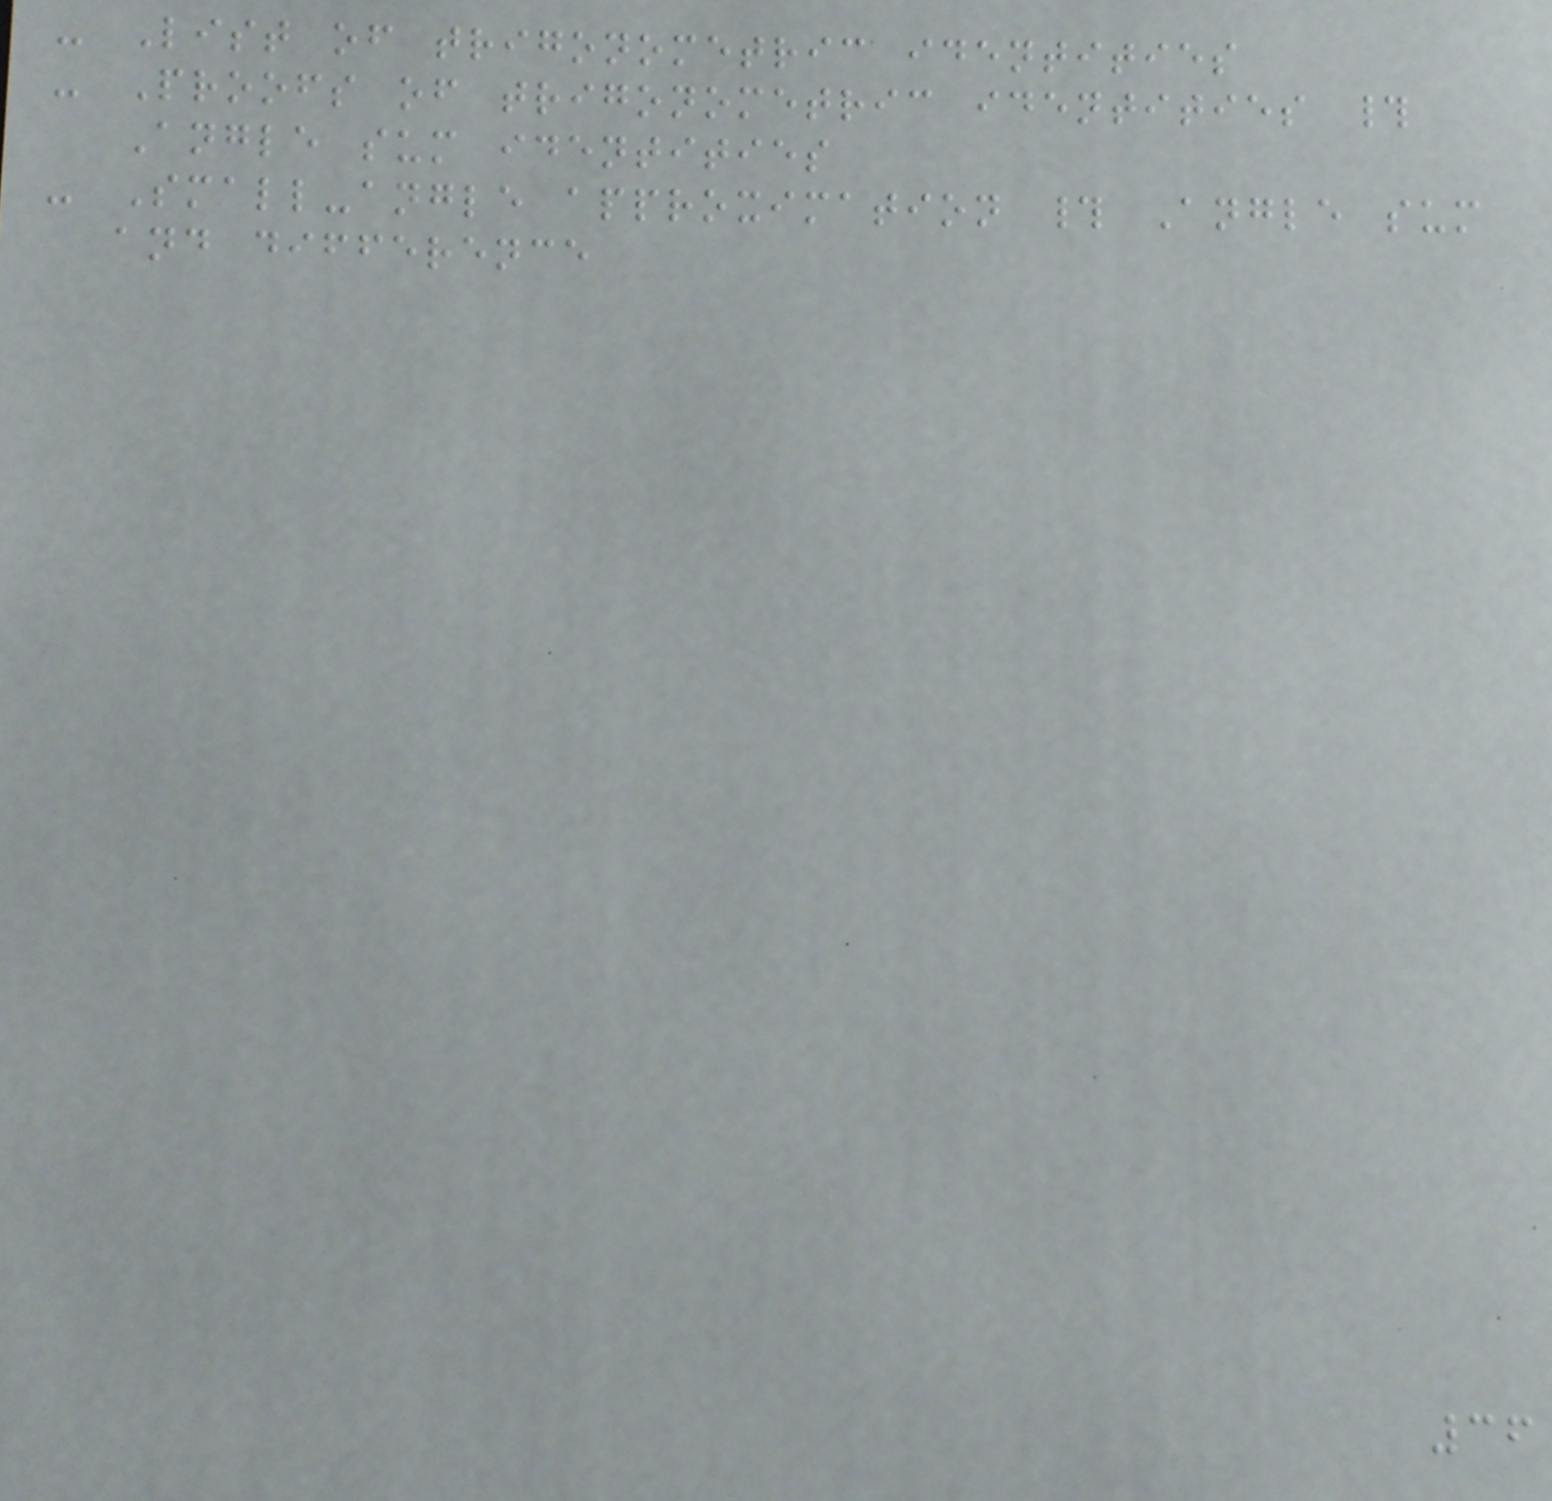- List of trigonometric identities
- Proofs of trigonometric identities #
Angle sum identities
- Small-angle approximation # Angle sum
and difference
36
